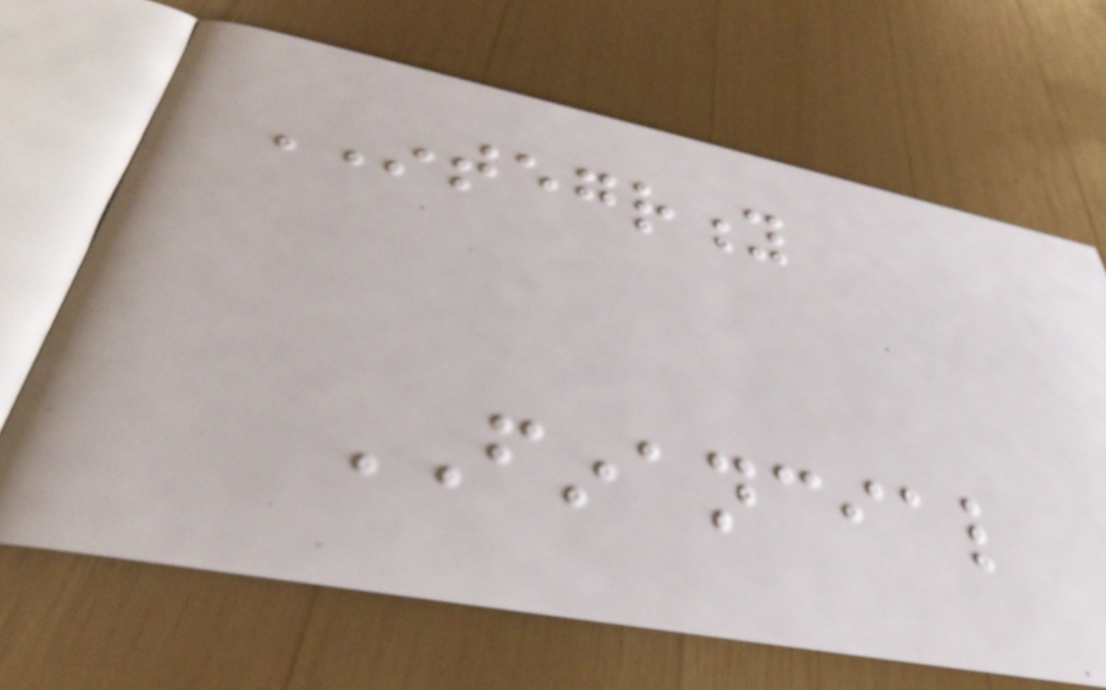INTEGRITY
FINANCIAL
